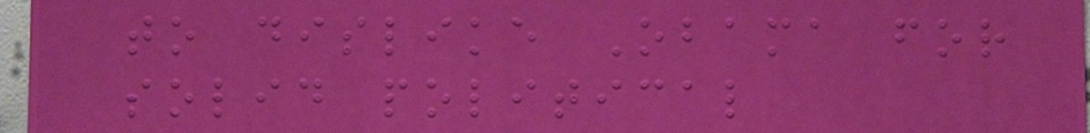to dislike Obama for
solid political
